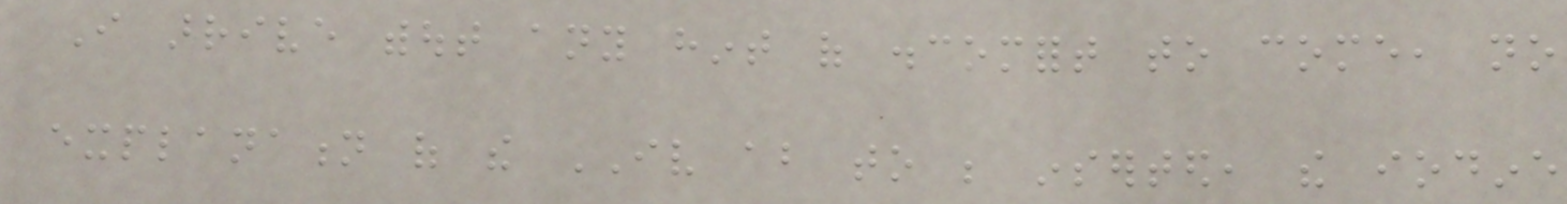I arrive without any hint of discomfort to come, no
explanation of the IV about to be inserted, the iodine
